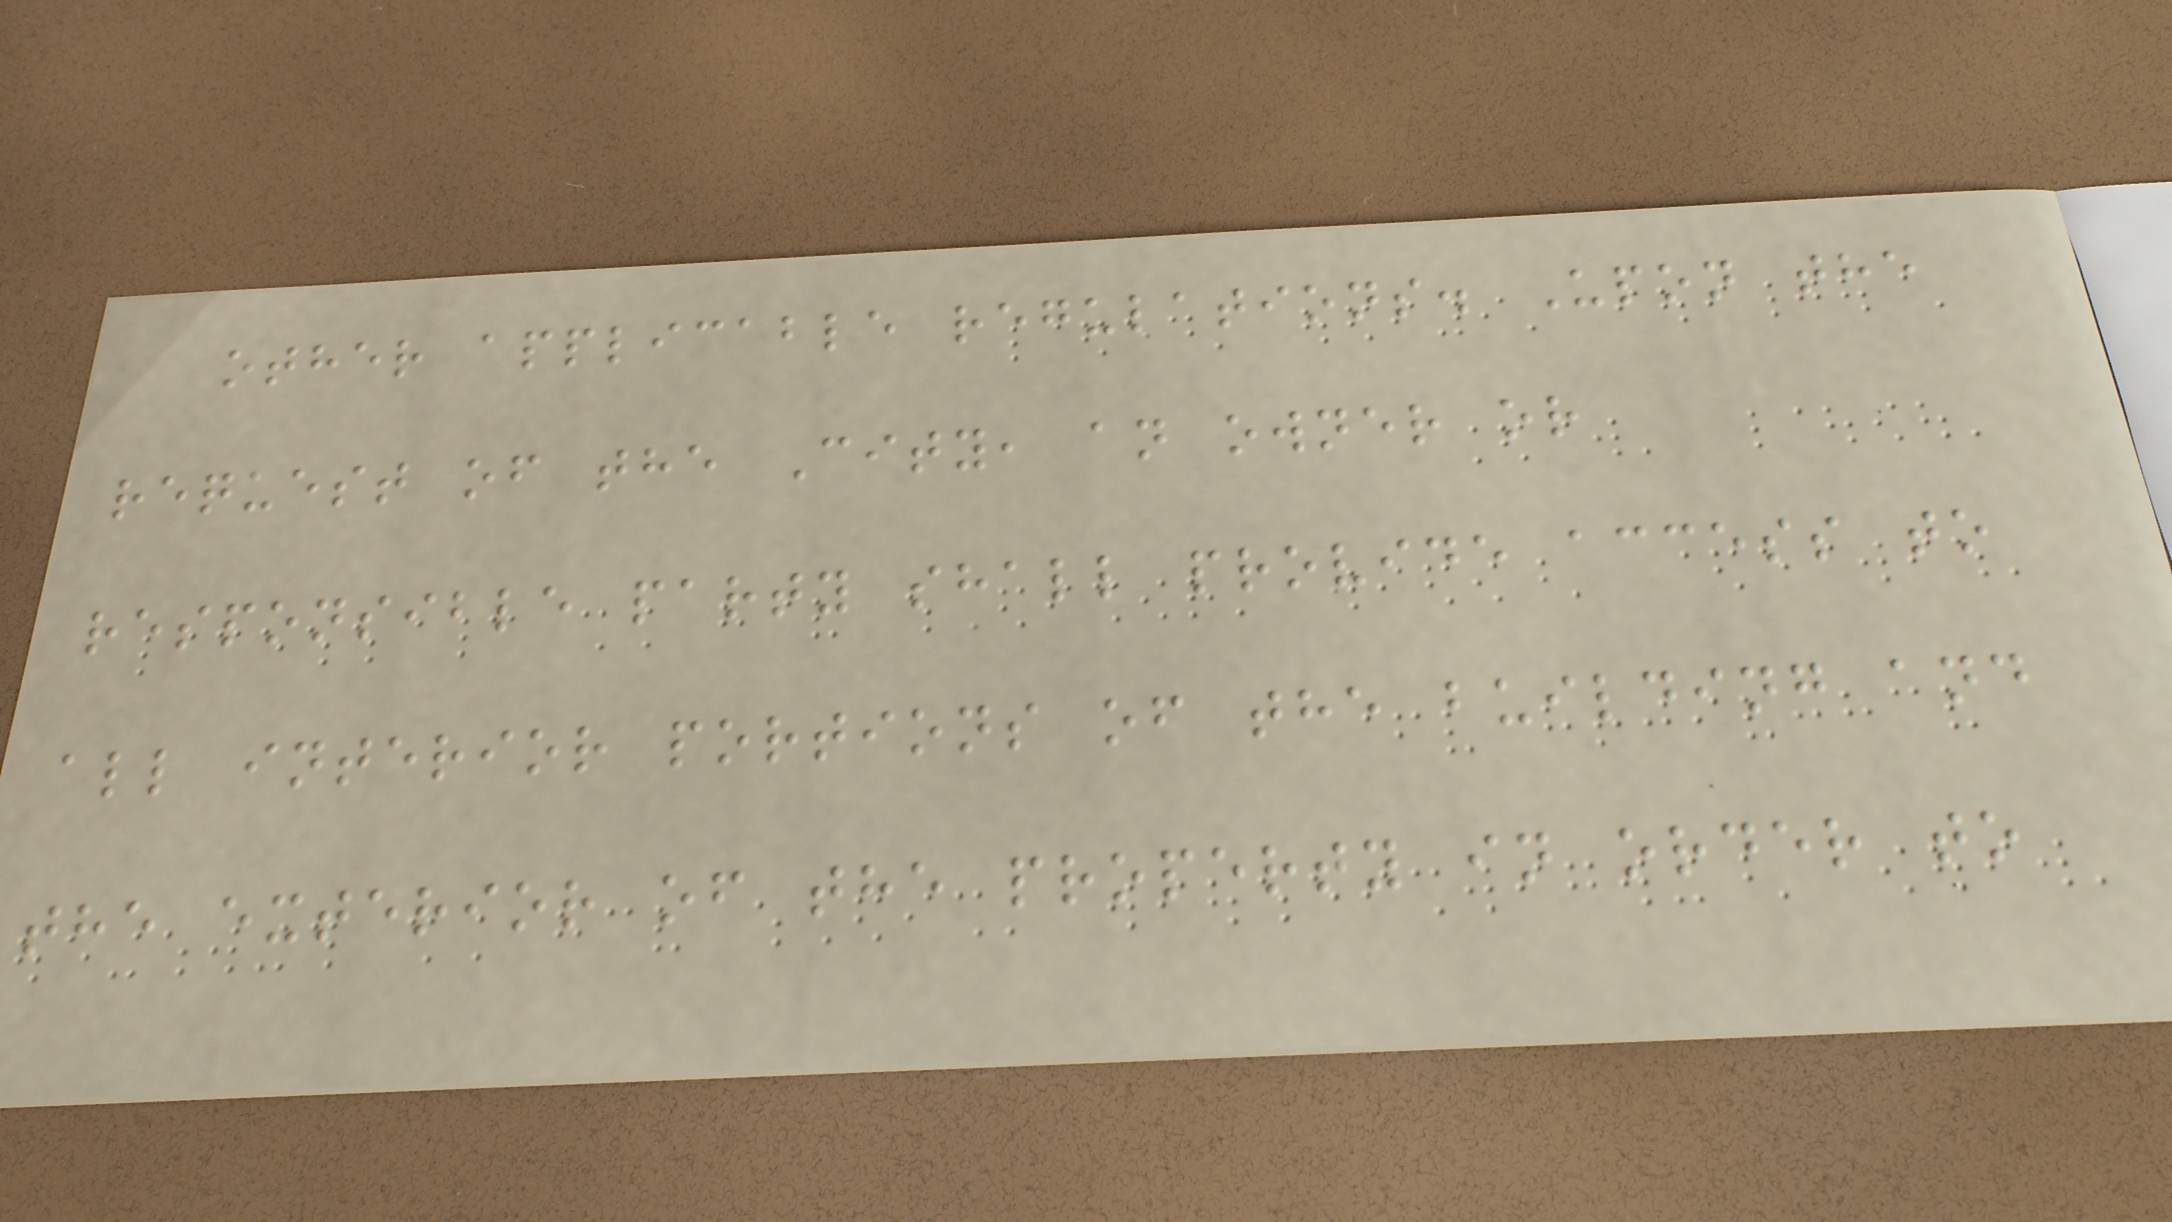other applicable regulations. Upon the
request of the City, an owner or
responsible party shall provide access to
all interior portions of the building and
the exterior of the property in order to
